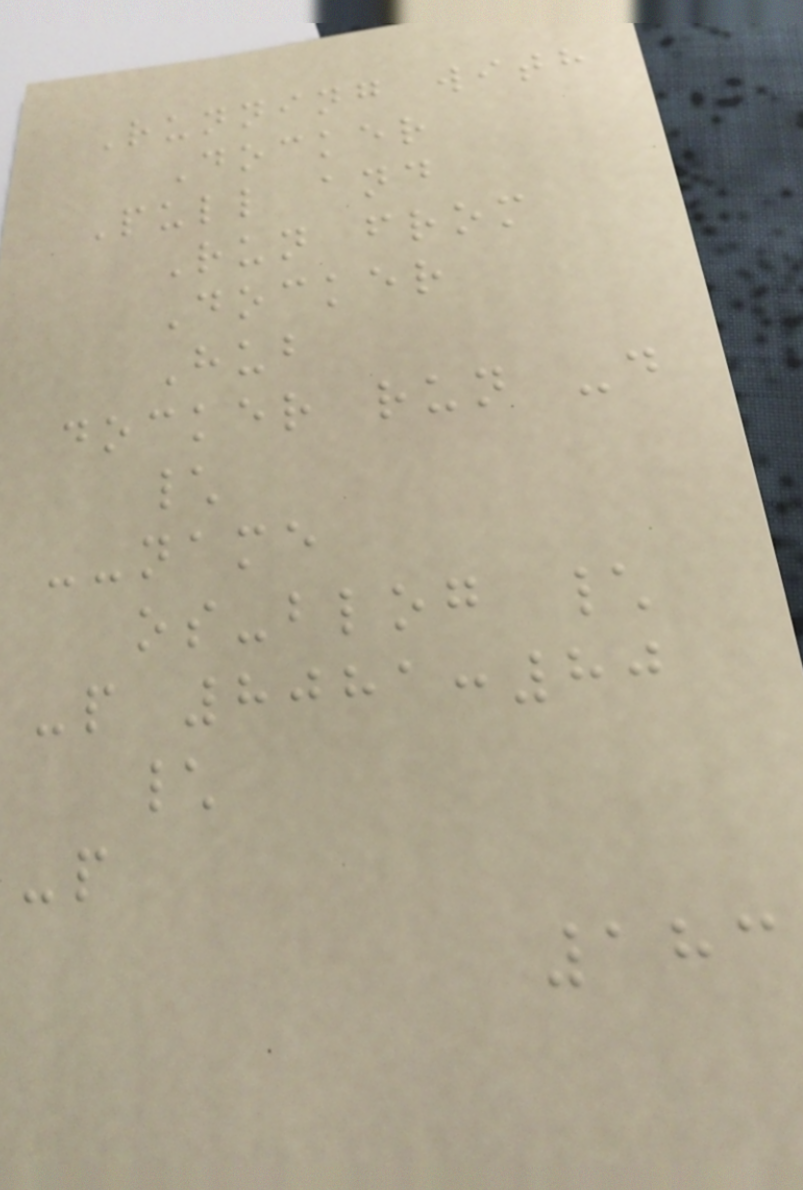Running with
Docker
Pull and
Run from
Docker
Hub
docker run -d
\
--name
os-blog \
-p 8081:80
\
-p
183
